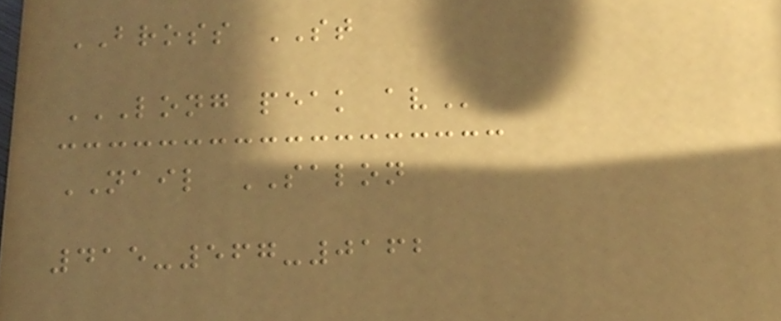BROSS ST
LONG PEAK AV
NAIL SALON
415-567-0162
